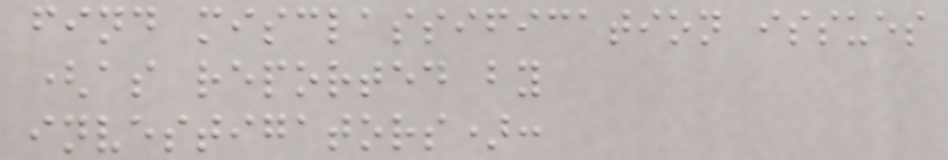find misclassification issues
(as reported by
investigators):
